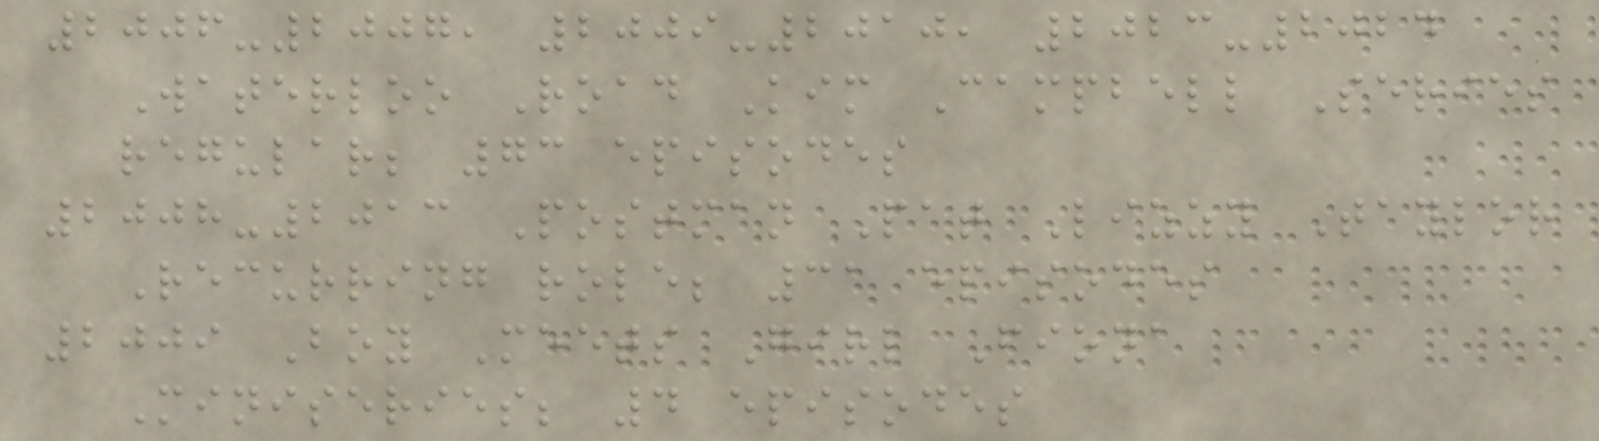2006-2007, 2009-2010, 2023-2024
Waterloo Road Kim Campbell Series
regular; 73 episodes
2008-2013 Postman Pat Lizzy Taylor
Recurring role; 31 episodes
2009 Boy Meets Girl Fiona
Miniseries; 4 episodes
